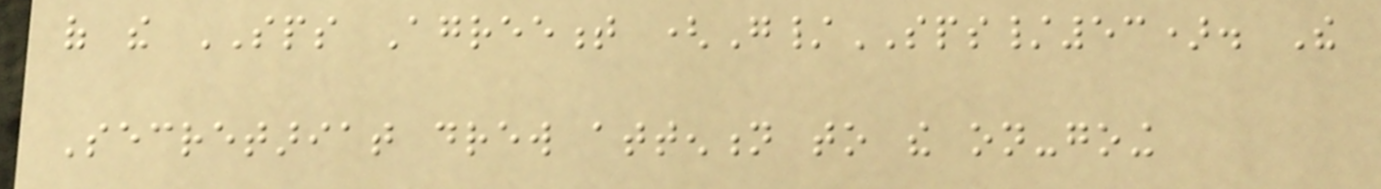of the SPS Agreement (G/SPS/53). The
Secretariat drew attention to the on-going
